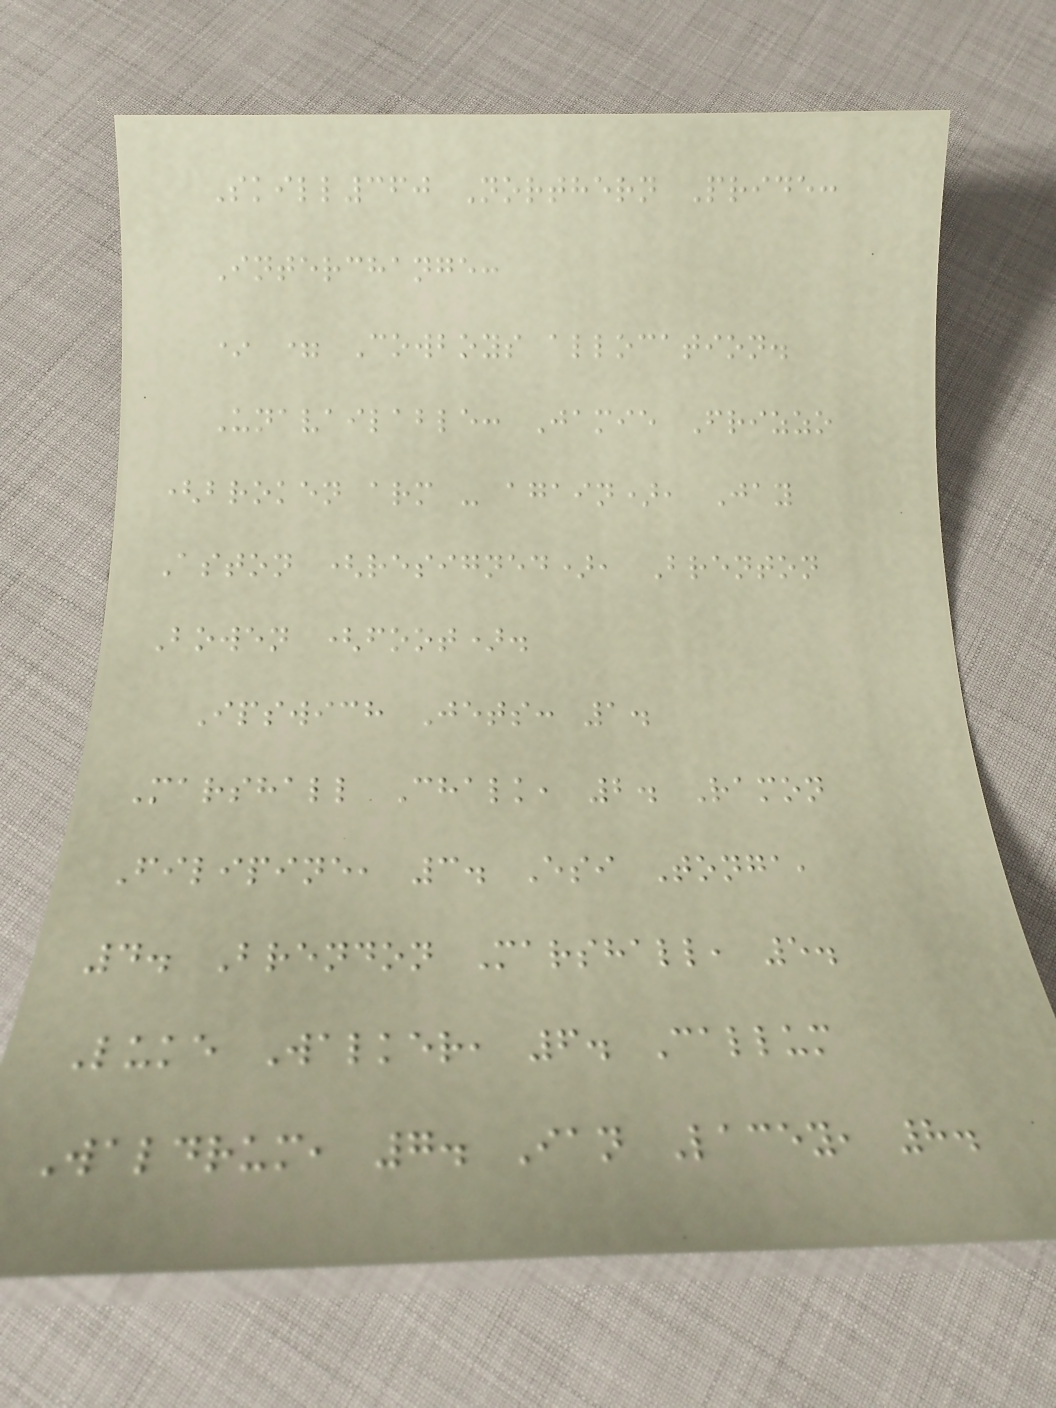Skill360 Northern Pride:
Interchange:
* = Cowboys allocation.
Unavailable: Jamie Frizzo
(broken arm - again), Jay
Aston (resigned), Brenton
Bowen (foot).
Ipswich Jets: 1.
Marshall Chalk, 2. Ramon
Filipine, 3. Esi Tonga,
4. Brendon Marshall, 5.
Luke Walker, 6. Callum
Waldrum, 7. Ian Lacey, 8.
